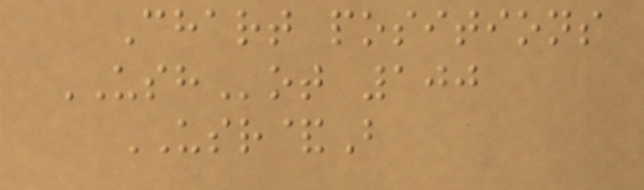Chart positions
USHot 100
USR&B
